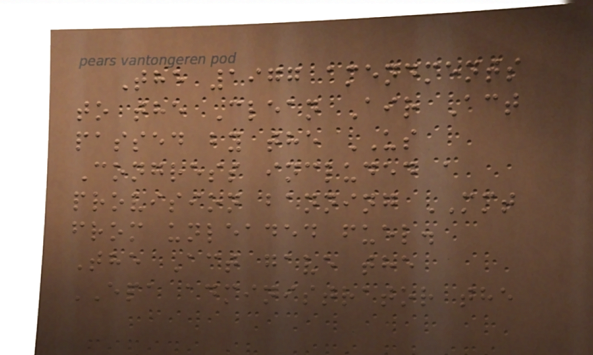The 1977 amendments
to the Clean Air Act
passed by the US
Congress included a
provision banning MMT
from unleaded fuel.
The Act gave the
EPA administrator the
